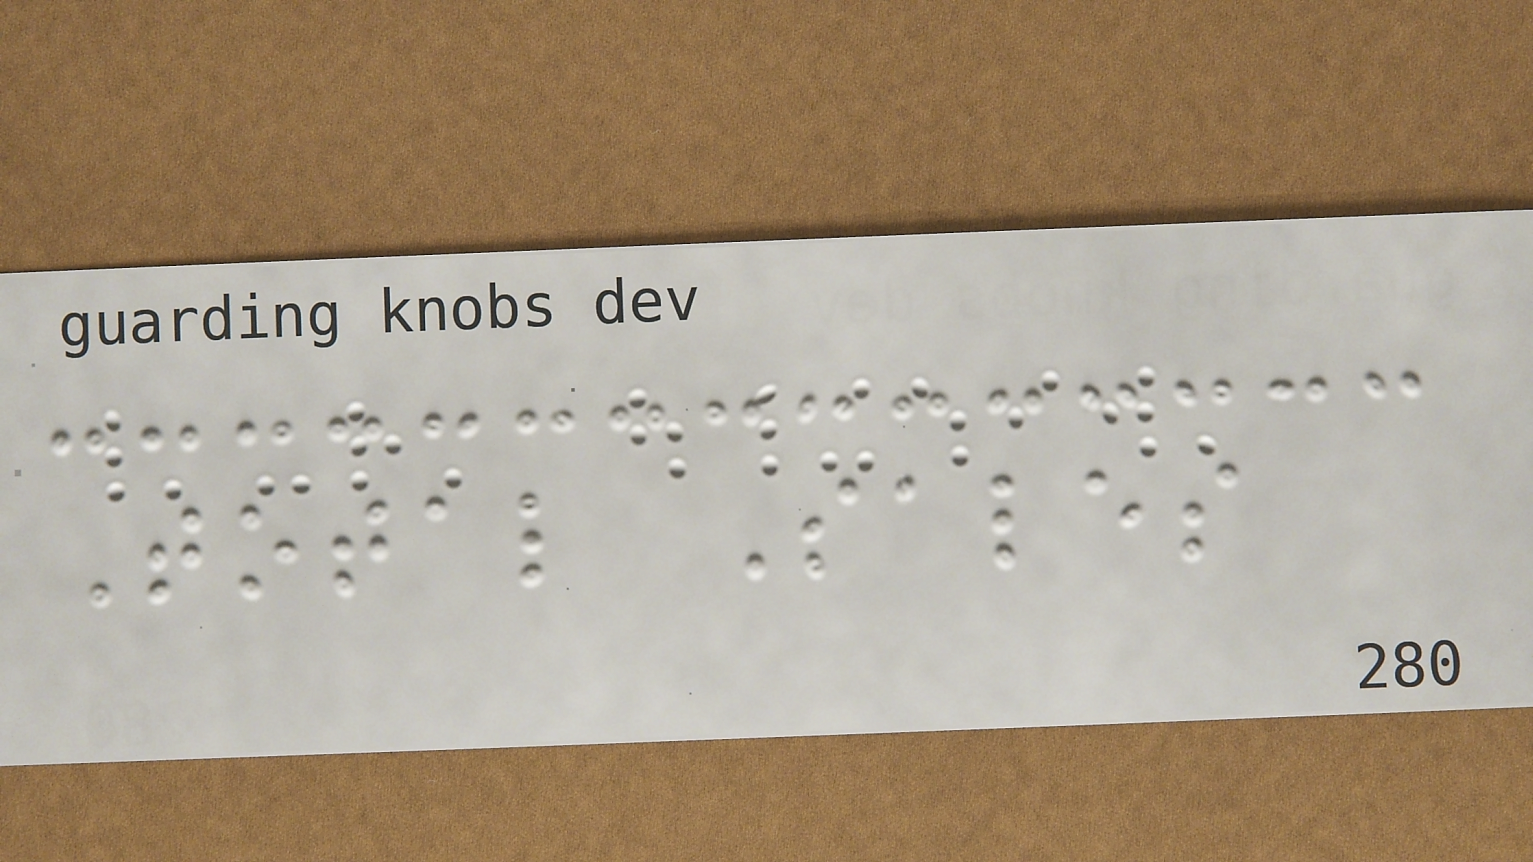Total Sales
